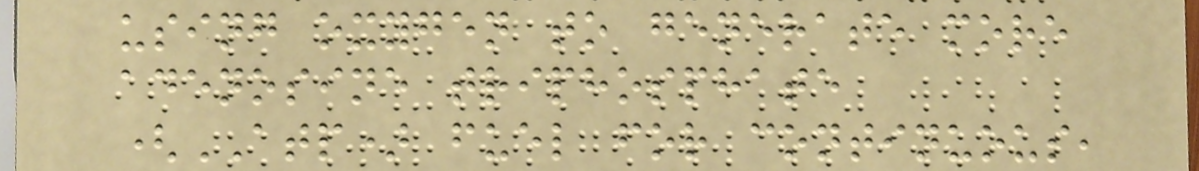using oxygen to generate more
adenosine triphosphate
(ATP) fuel for continuous,
